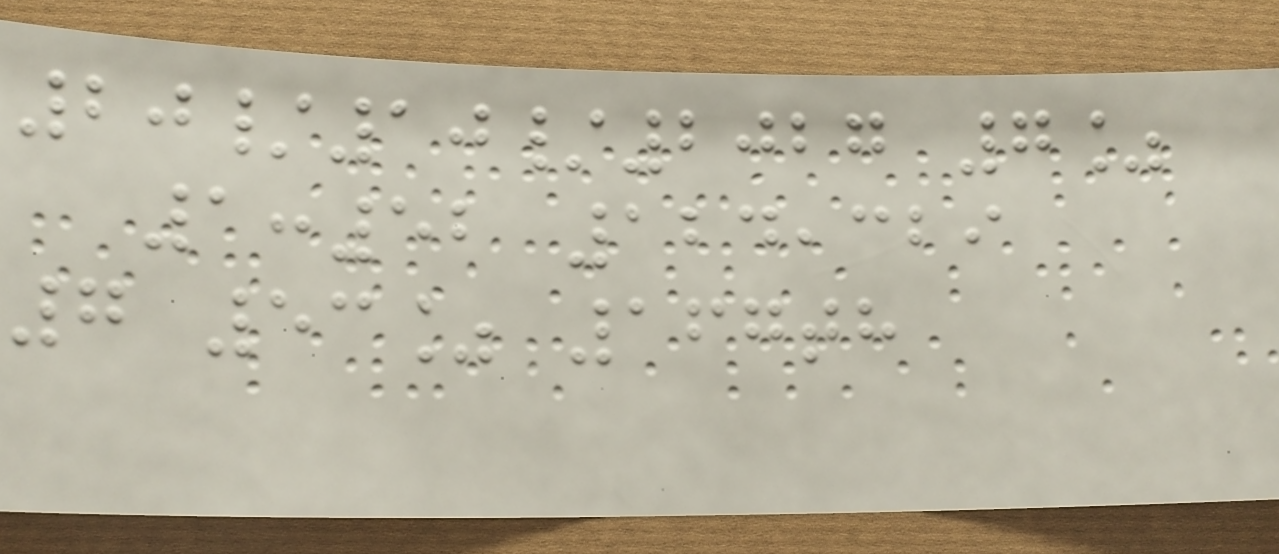20/10/2027 7%
1:52 124,329
7 53% 167th
